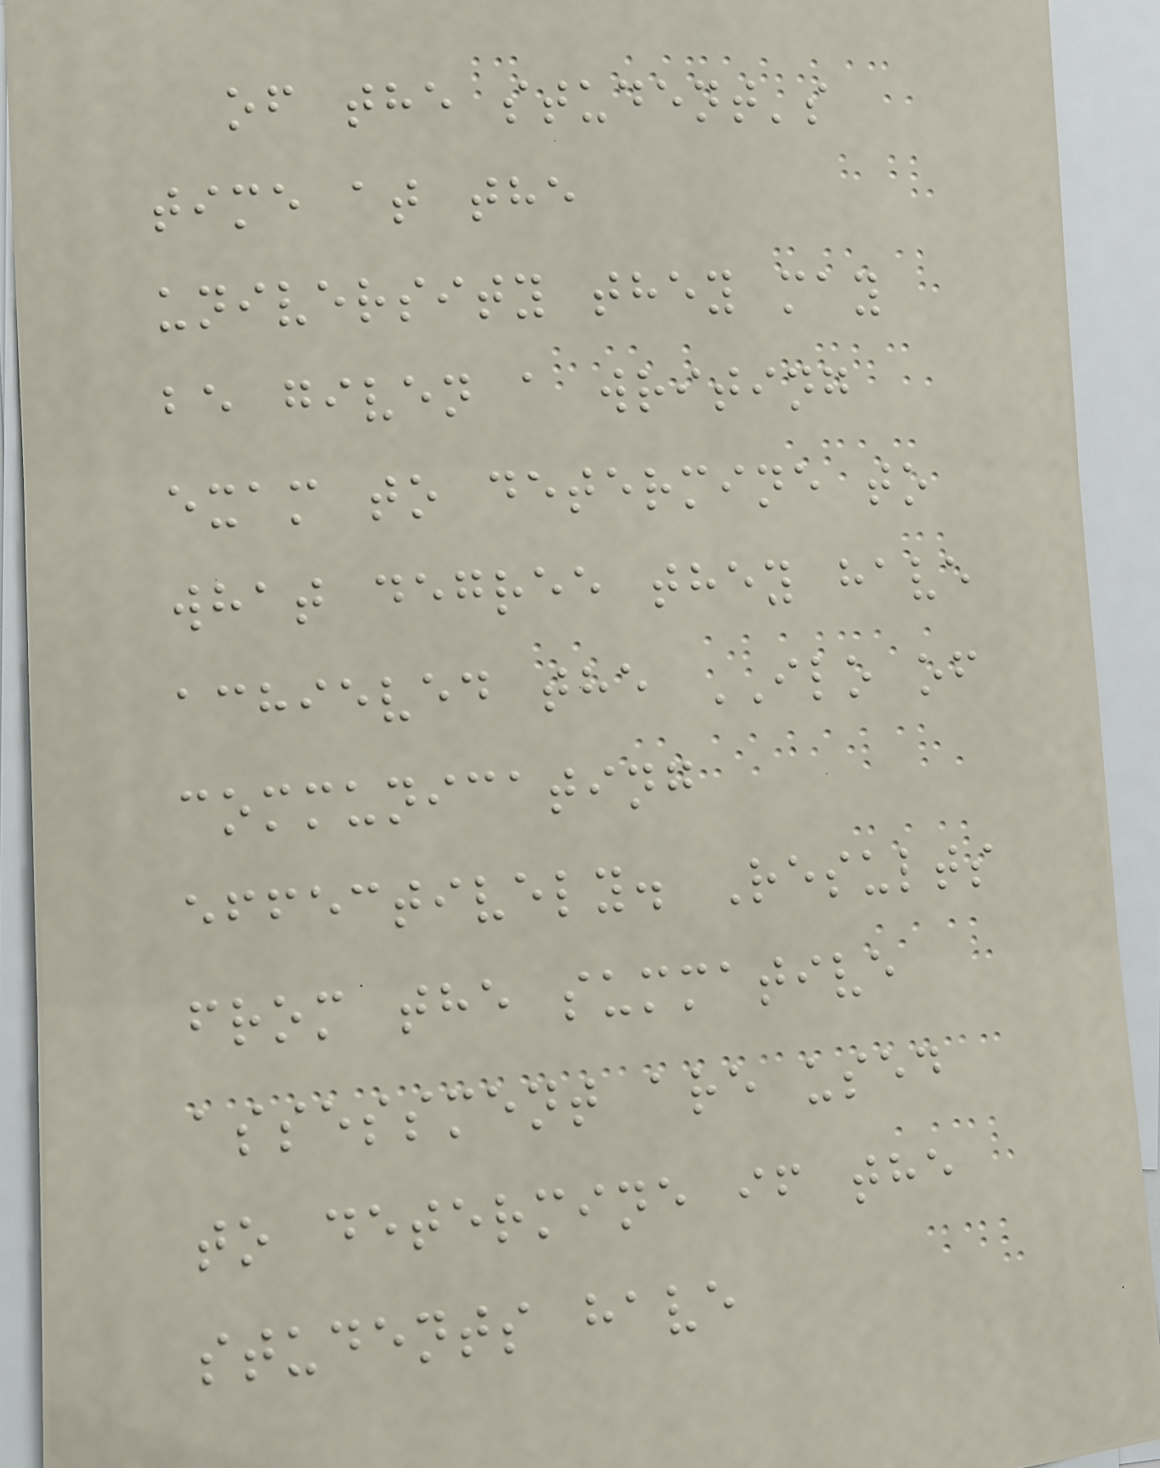of the student's
time at the
university they may
be given a writing
exam to determine to
what degree they have
achieved the ILO of
communicating
effectively. Results
from the summative
assessment are used
to determine if the
students have
